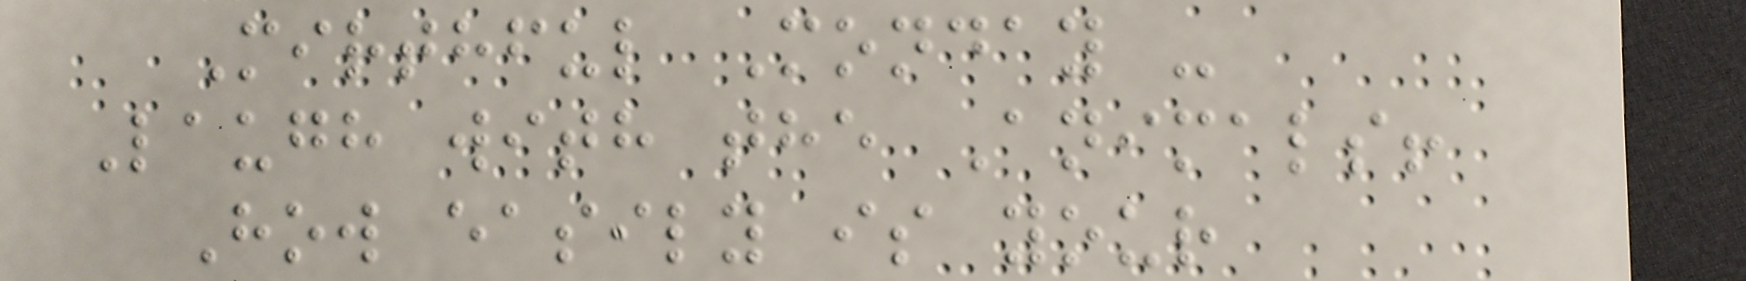Mirthful Monday -
Laugh with the Animals!
How easily is your
